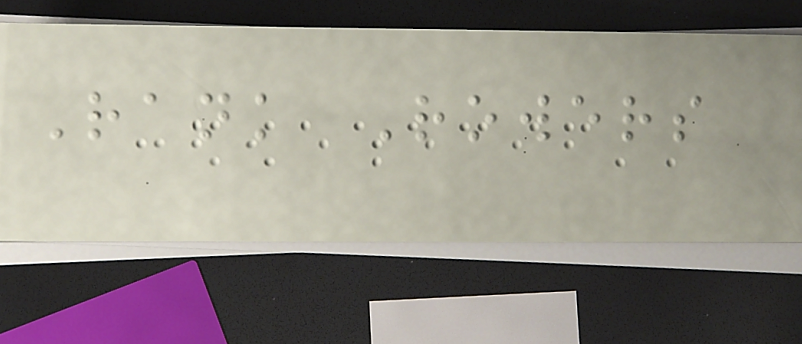Rank Rowers
